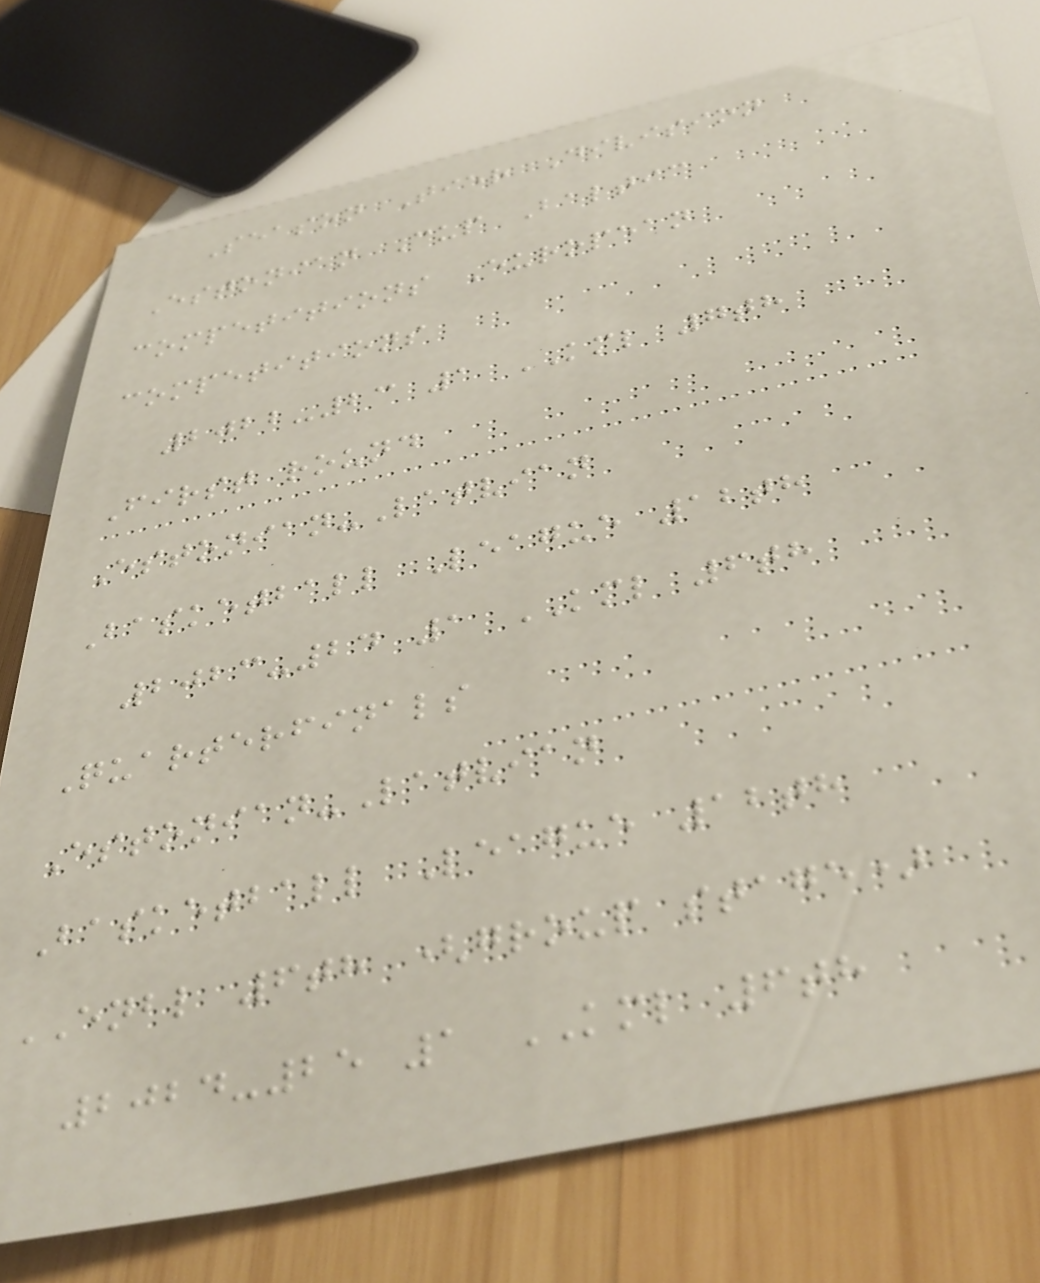Season Tier Division
Estonian Cup Baltic
competitions European
competitions
2022-23 1 KML 7th
First round
Estonian-Latvian
Basketball League 12th
2023-24 1 KML 6th
Quarterfinals
Estonian-Latvian
Basketball League 12th
ENBL 6th (group stage)
2024-25 1 KML 6th
